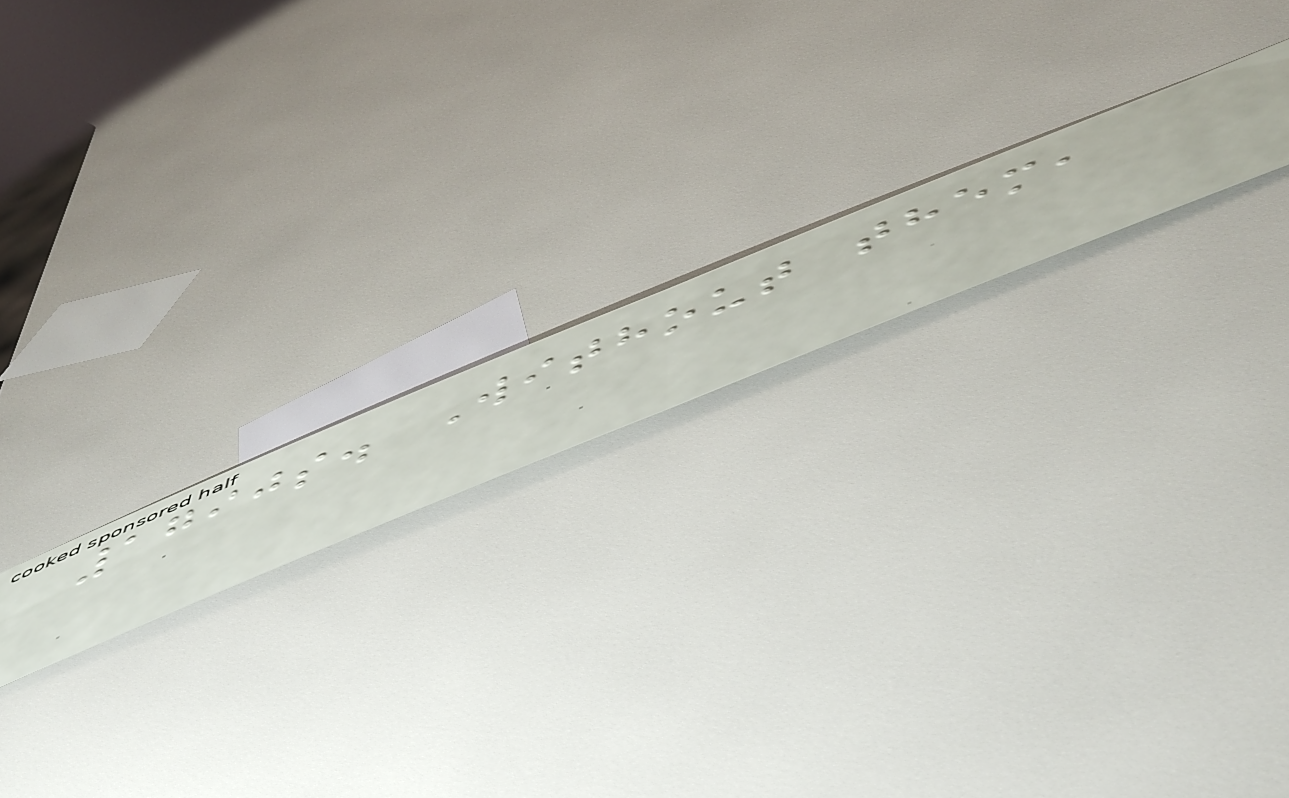1790s. Without them,
